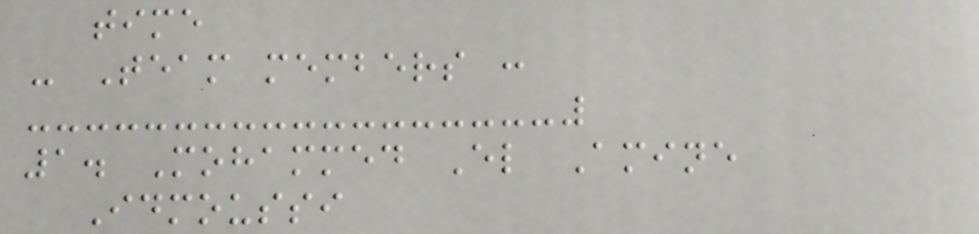time
- Team members :
1. Mohammed El Amine
Idmoussi
